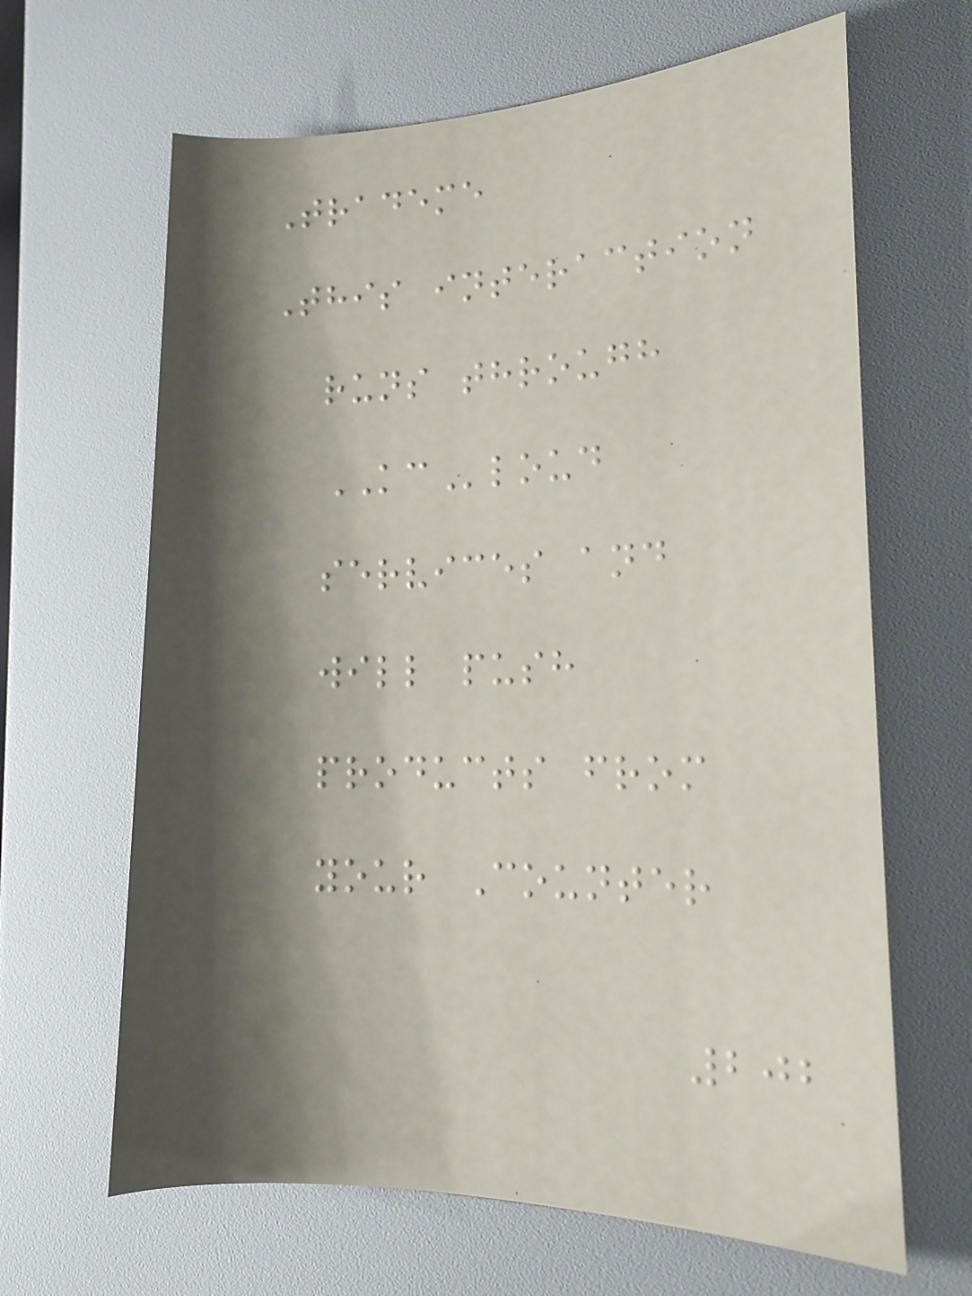Trademe
This interaction
runs through
KCloud
services and
will push
products from
your Counter
202
